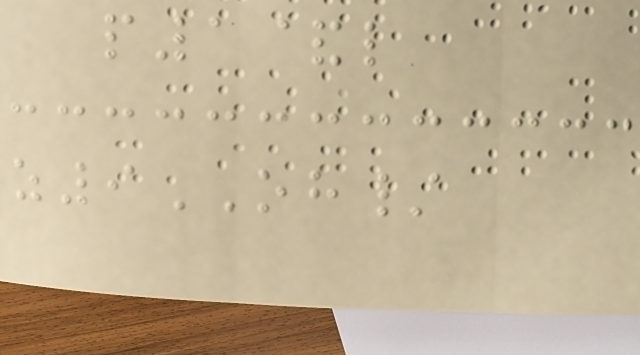p1&l
z9OH/
